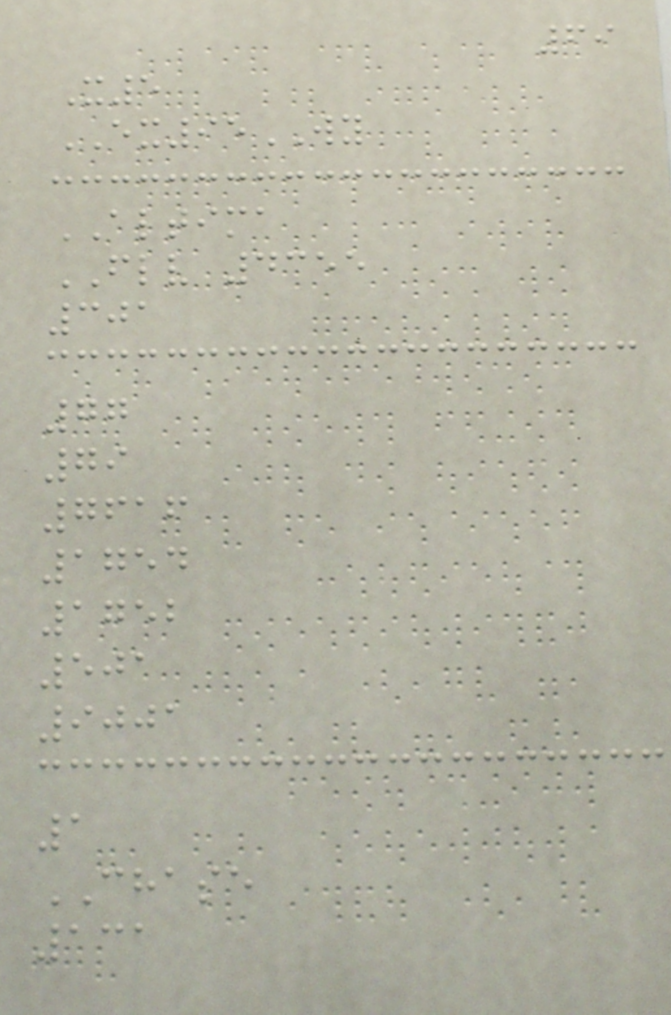69
X5
EX95WY
ALTIMA
FLV 4355
301
77
79
7616
1754
1752
501
9001
1
CHASE
131
